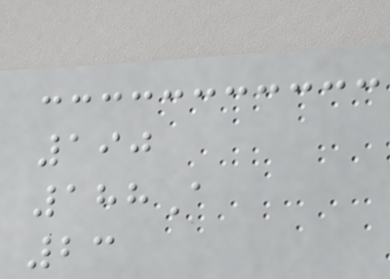190
188A
23
